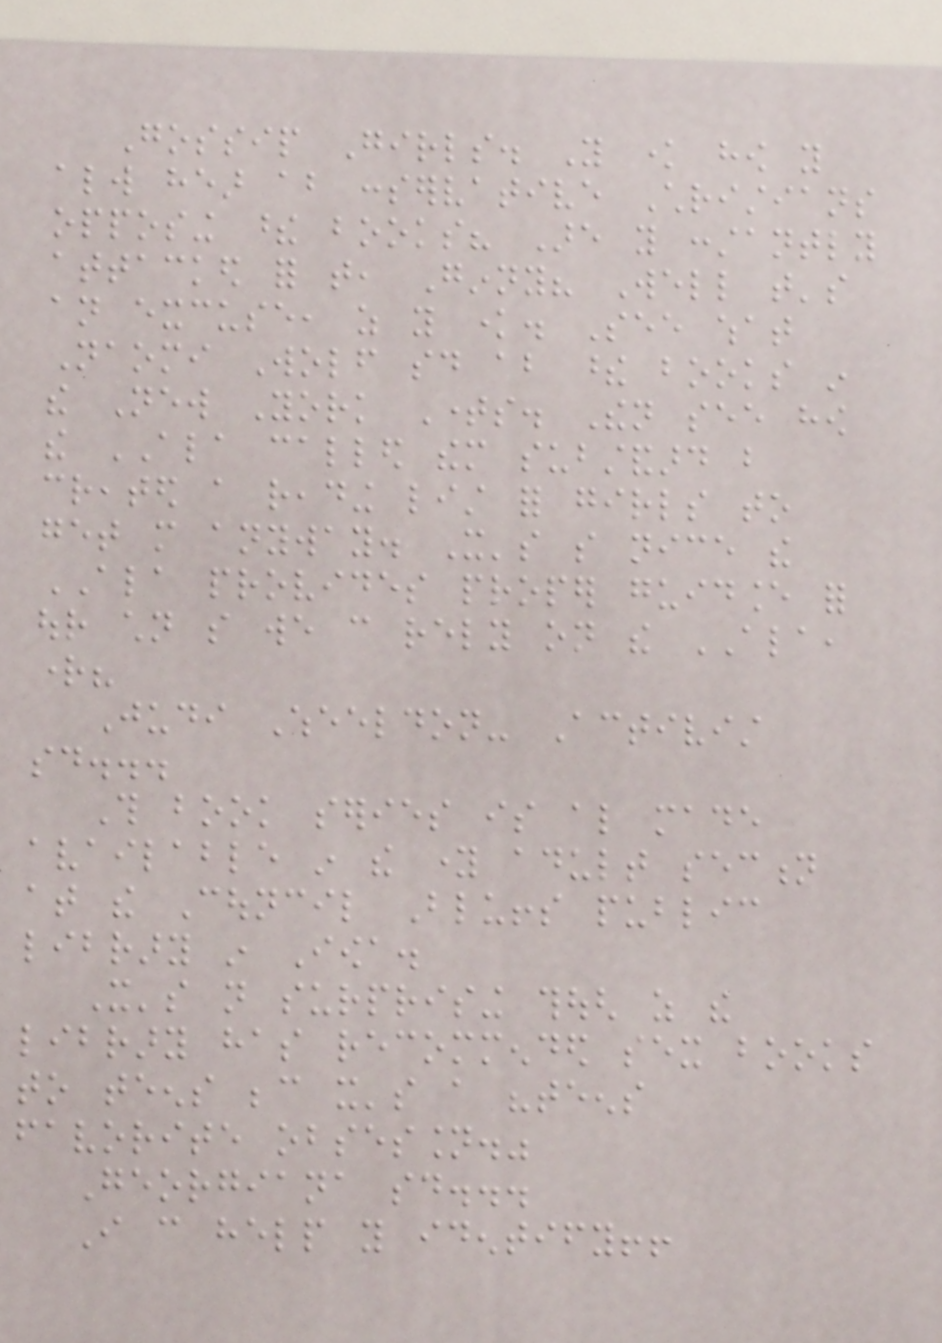Gossip Girls. You know how you
always hear about conservative Christians
opposing these books? Are you constantly
attacked for that, Ginny? Well that's
an excuse, as you know. See what
Naomi Wolf said about these books in
the New York Times. Then see how
the ALA called them substandard but
created a reading list for girls to
get more anyway. It's so nice the
ALA provides proper guidance for
our children so we can rely on the ALA,
right?
Judi Wheeldon- Activist
said...
This book series is also made
available in the young adult section
at the Council Bluffs public
library in Iowa.
It's not surprising though as the
library has recommended sex books
to teens because it's a "teens
favorite obsession."
Georgiana said...
I can help you identify!!
